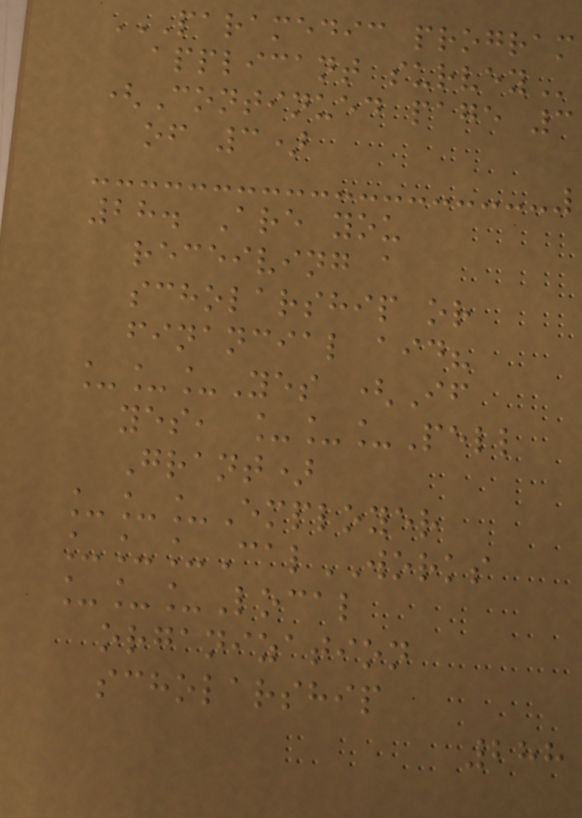PARAMEDIC PROGRAM
APPLICANT SURVEY
(Continued page 3
of 3)
28. Are you
receiving a
scholarship or
financial aid?
___Yes (If
yes, ___Pell
Grant)
___Employer
___CalWORKS
___Local
organization
scholarship
288
